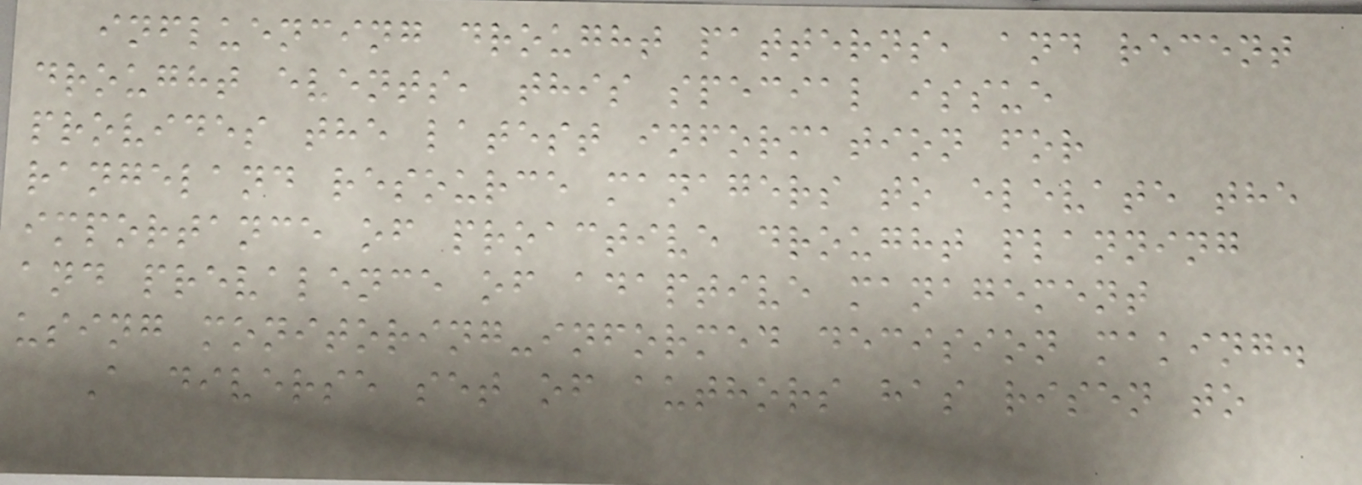influencing drought patterns, and recent
drought events, this special issue
provides the latest information for
rangeland resource managers to elevate the
importance of proactive drought planning
and prevalence of adaptive management
using monitoring-informed decision making.
A diverse set of authors has risen to
